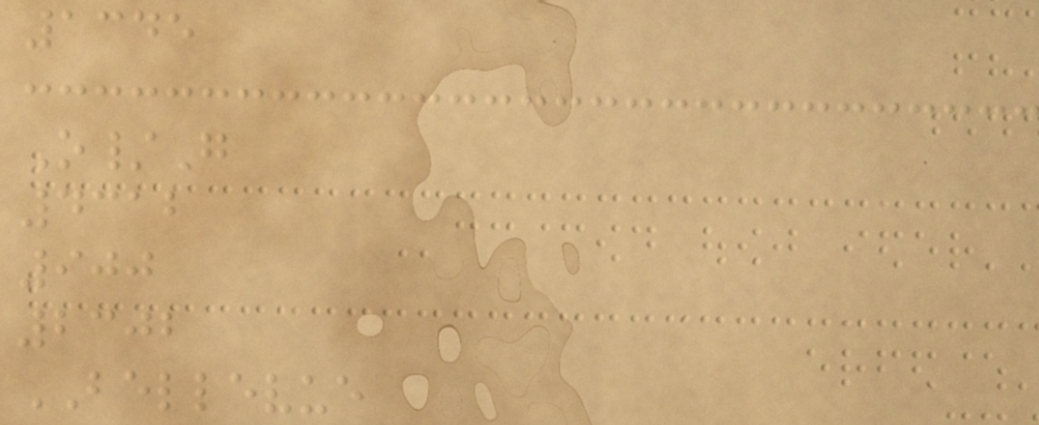1345
O/G
4312
900
2302
BELLEVUE
